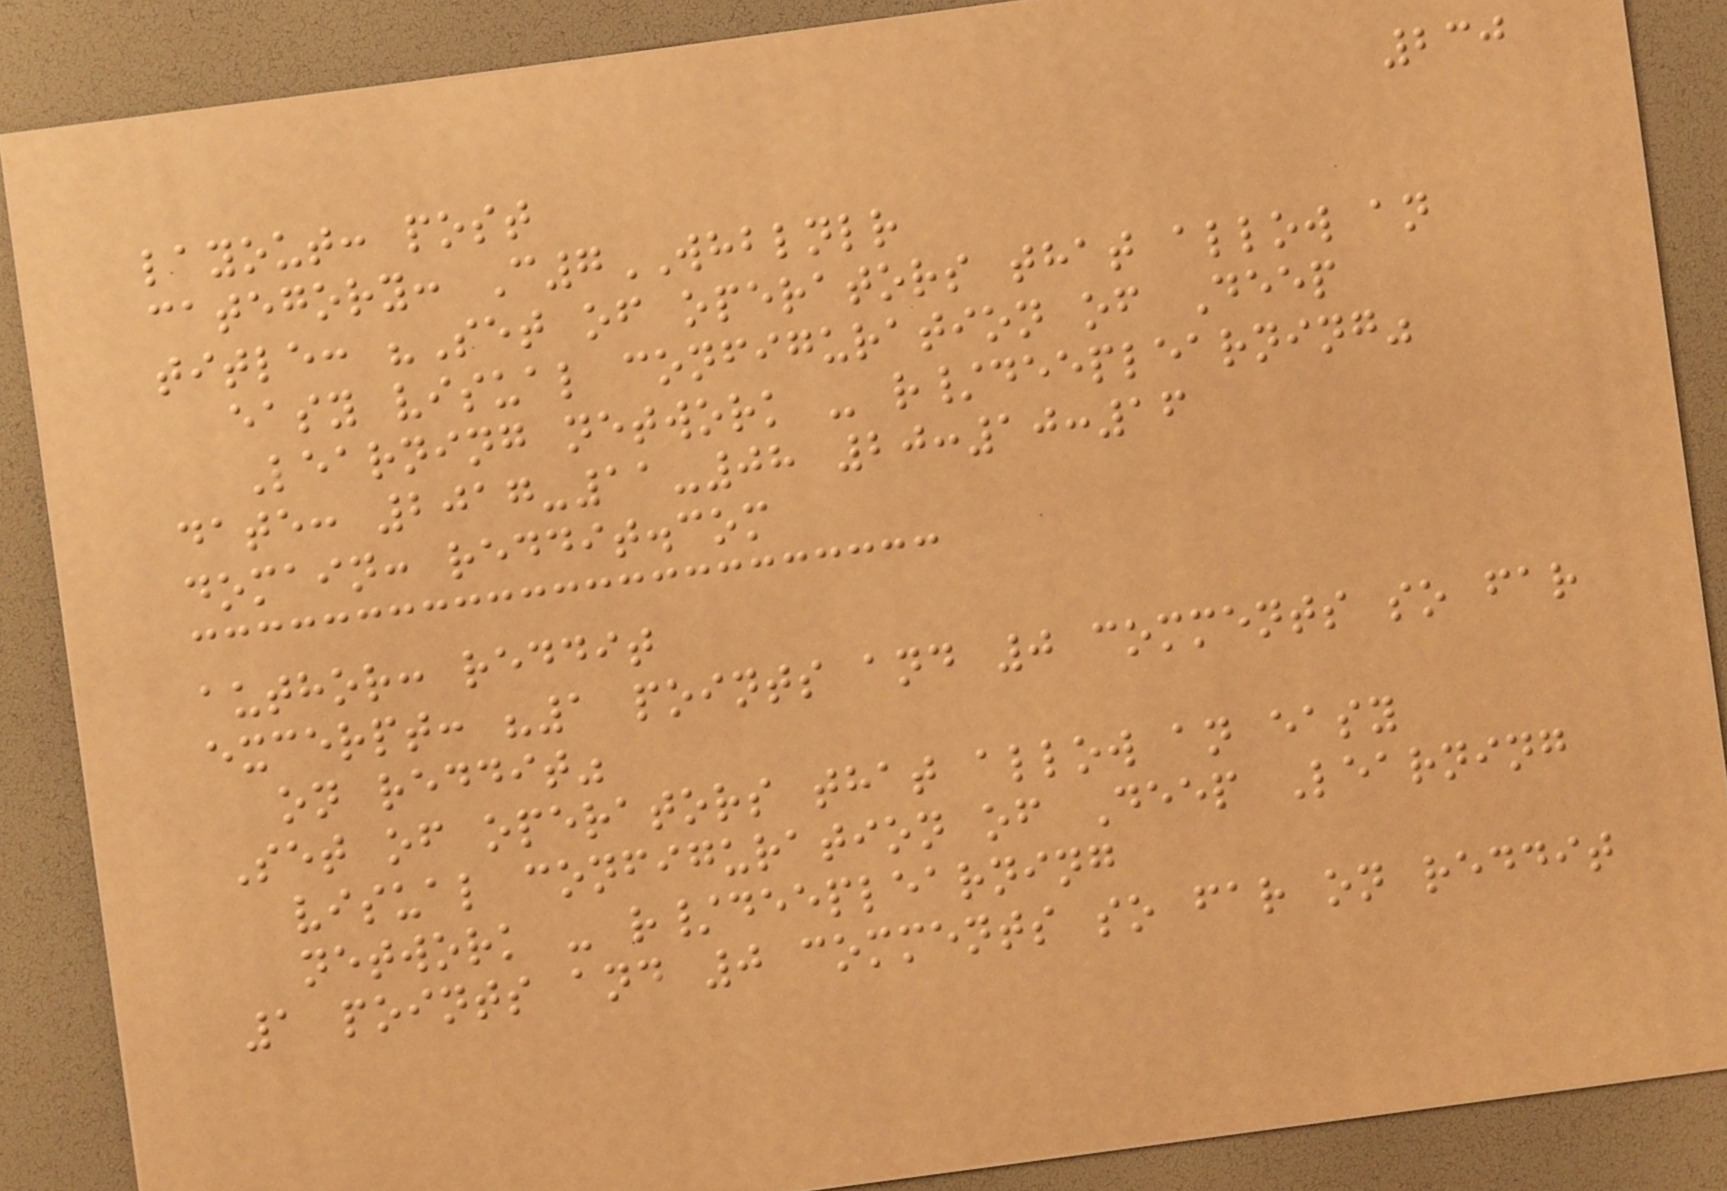230
layout: post
category: C7WHBLNLR
title: "Set of operators that allow an
easy visual configuration of Deep
Learning network - r/deeplearning"
date: 2017-11-08 20:10:16
domain: reddit.com
author: reddit
excerpt: "1 points and 0 comments so far
on reddit"
Set of operators that allow an easy
visual configuration of Deep Learning
network - r/deeplearning
1 points and 0 comments so far on reddit
